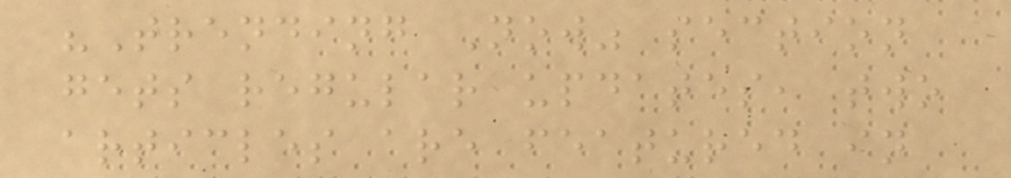"Trending Now" section
gets regular updates, two
articles are featured in
